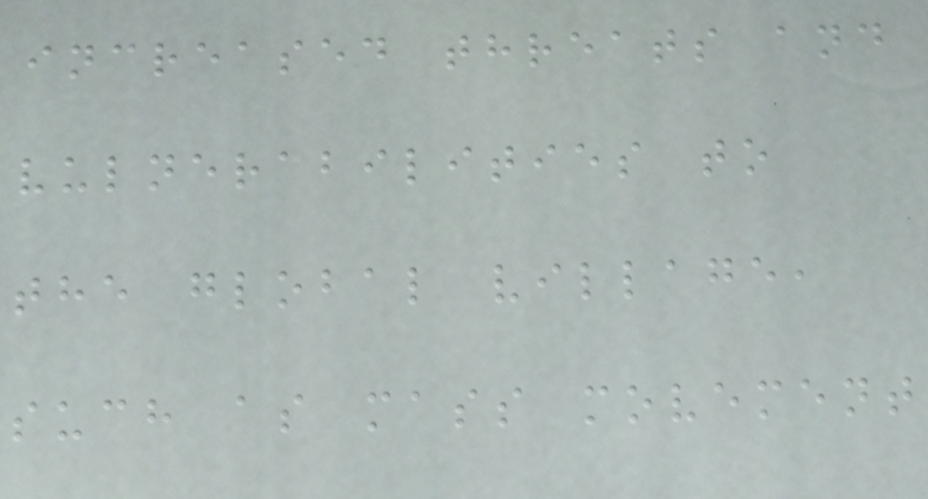increased threats and
vulnerabilities to
the global village,
such as mass movement
